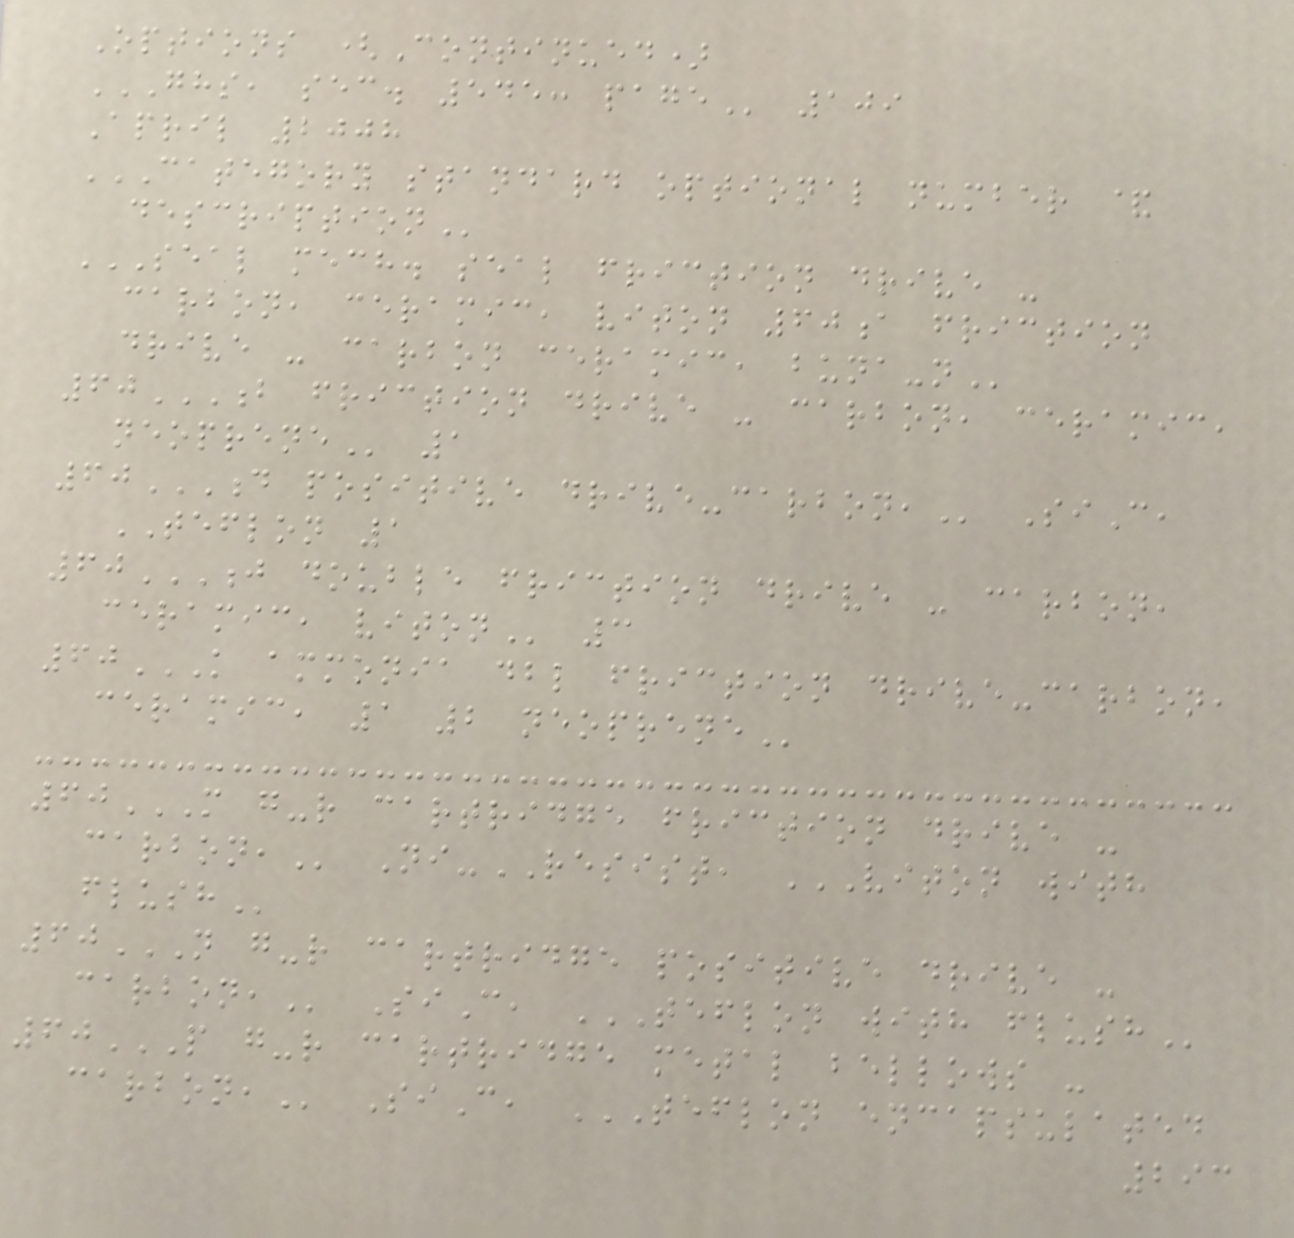Options (Continued)
GHS, SEC. 545: PAGE 109
April 2008
CATEGORY STANDARD OPTIONAL NUMBER &
DESCRIPTION
SEAL MECH. SEAL FRICTION DRIVE -
CARBON, CERAMIC, VITON 60A FRICTION
DRIVE - CARBON CERAMIC, BUNA-N
60B FRICTION DRIVE - CARBON, CERAMIC,
NEOPRENE 1
60D POSITIVE DRIVE-CARBON, SiC,
TEFLON 1
60J DOUBLE FRICTION DRIVE - CARBON,
CERAMIC, VITON 3
60K AMMONIA DBL FRICTION DRIVE-CARBON,
CERAMIC, 1 2 NEOPRENE
60M G-R CARTRIDGE FRICTION DRIVE -
CARBON, Ni-RESIST, VITON WITH
FLUSH
60N G-R CARTRIDGE POSITIVE DRIVE -
CARBON, SiC, TEFLON WITH FLUSH
60P G-R CARTRIDGE METAL BELLOWS -
CARBON, SiC, TEFLON ENCAPSULATED
293
